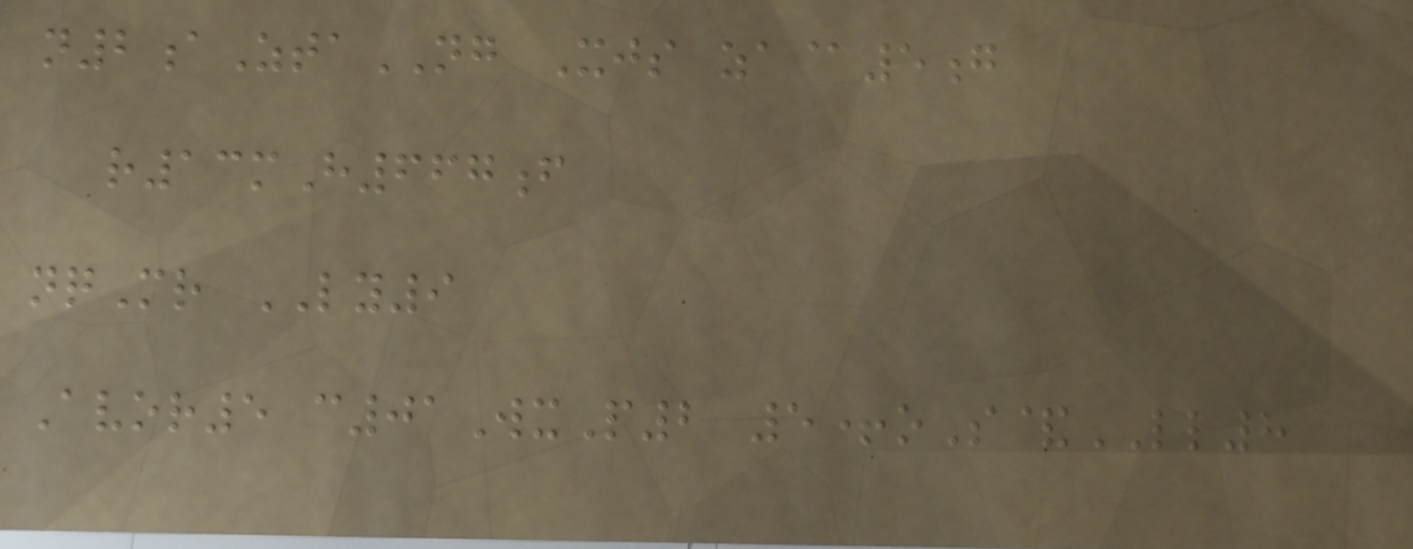n2aZtaNG Xjs za@5g
r13mH667f
nqMr LY9
Avor5 c01WxP2 5+oS&LL8
